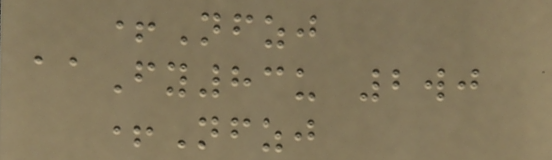+Nfzj
aaFy83u 2wj
+Nfzj
